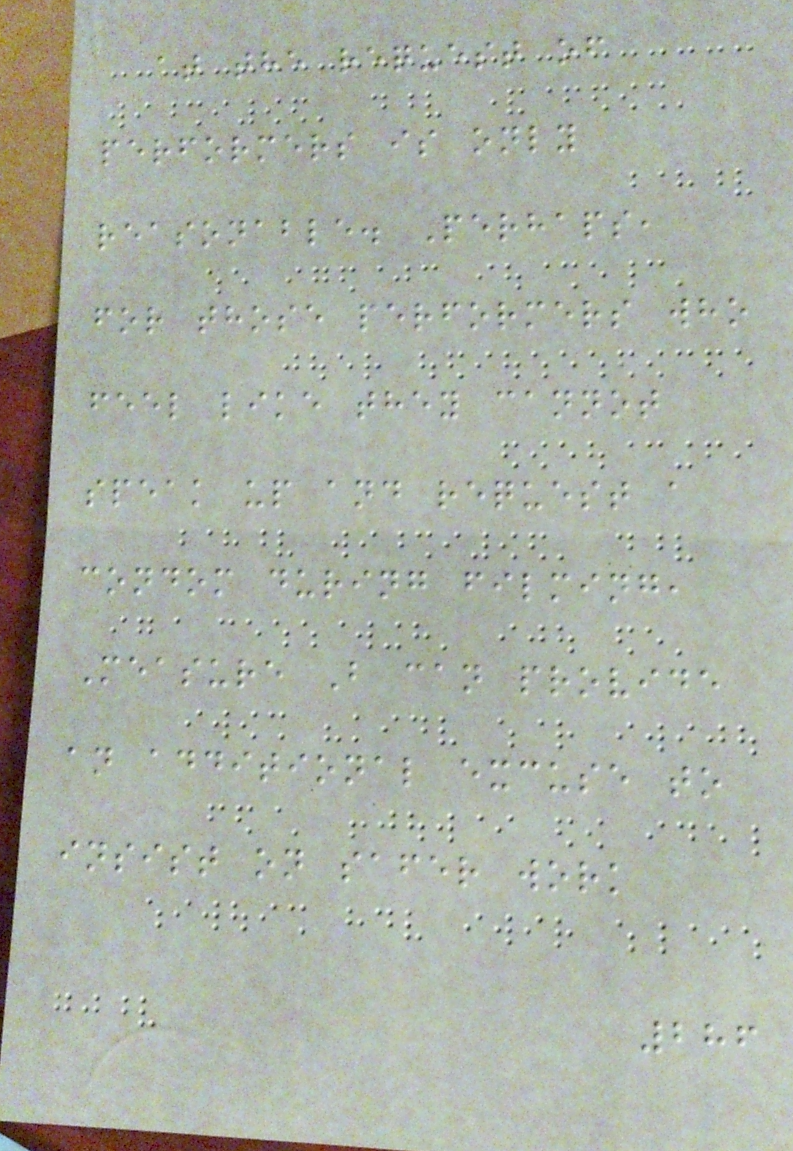at the request of
performers is only
reasonable. Perhaps,
for those performers who
feel like they cannot
speak up and request a
condom during filming,
Measure B can provide
an additional excuse to
insist on safer work
286
